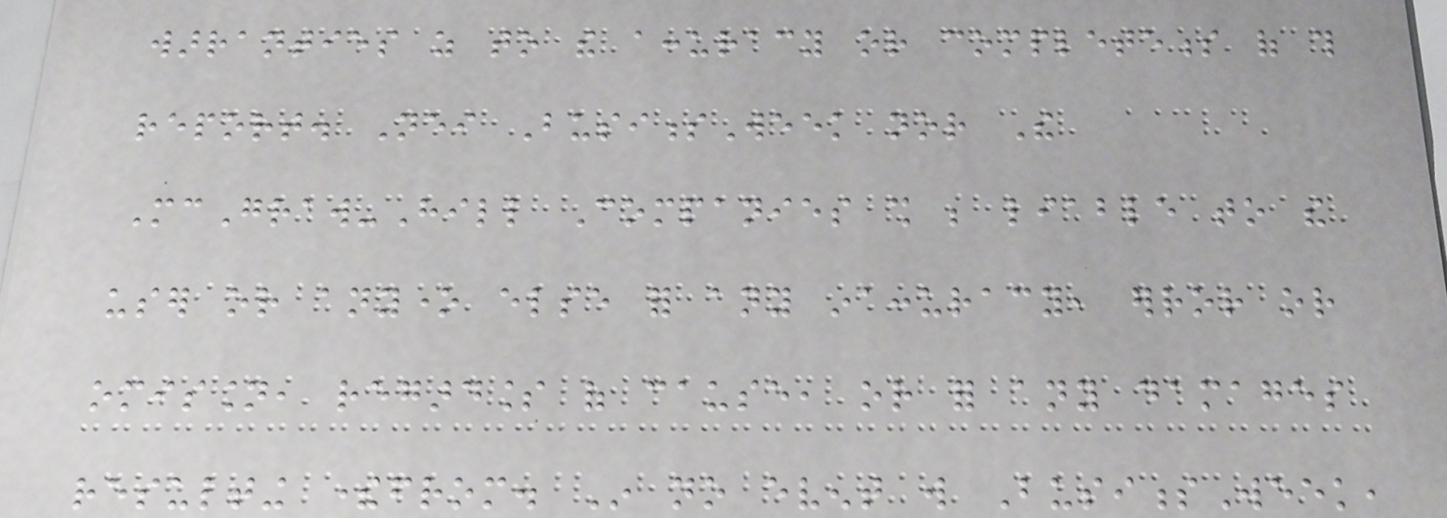warranties as to the accuracy or completeness of this
report. Neither BusinessWeek nor The
McGraw-Hill Companies shall be liable to the
user or anyone else for any inaccuracy, error or
omission, regardless of cause, or for any damages
resulting therefrom. In no event will BusinessWeek,
